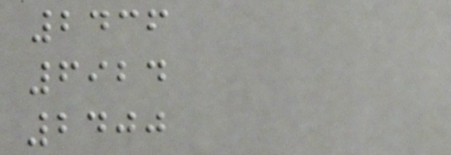2436
6924
2400
